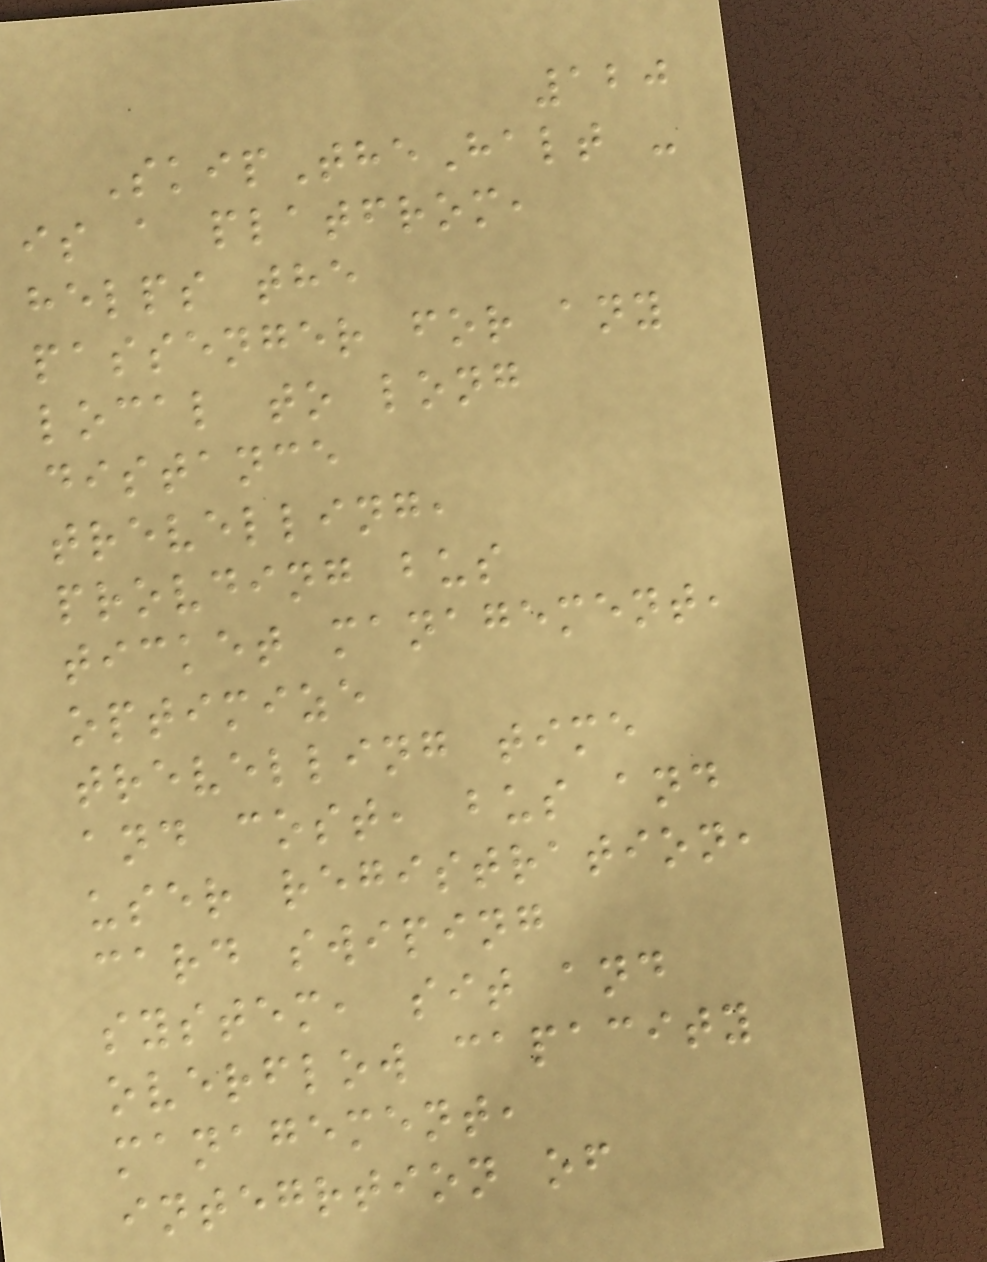120
SkipTheHalt -
is a platfrom,
helps the
passenger for any
local to long
distance
trevelling,
provding bus
ticket management,
optimize
trevelling time
and cost, bus and
user registration,
card swiping
system, sit and
overflow capacity
management,
integrtion of
